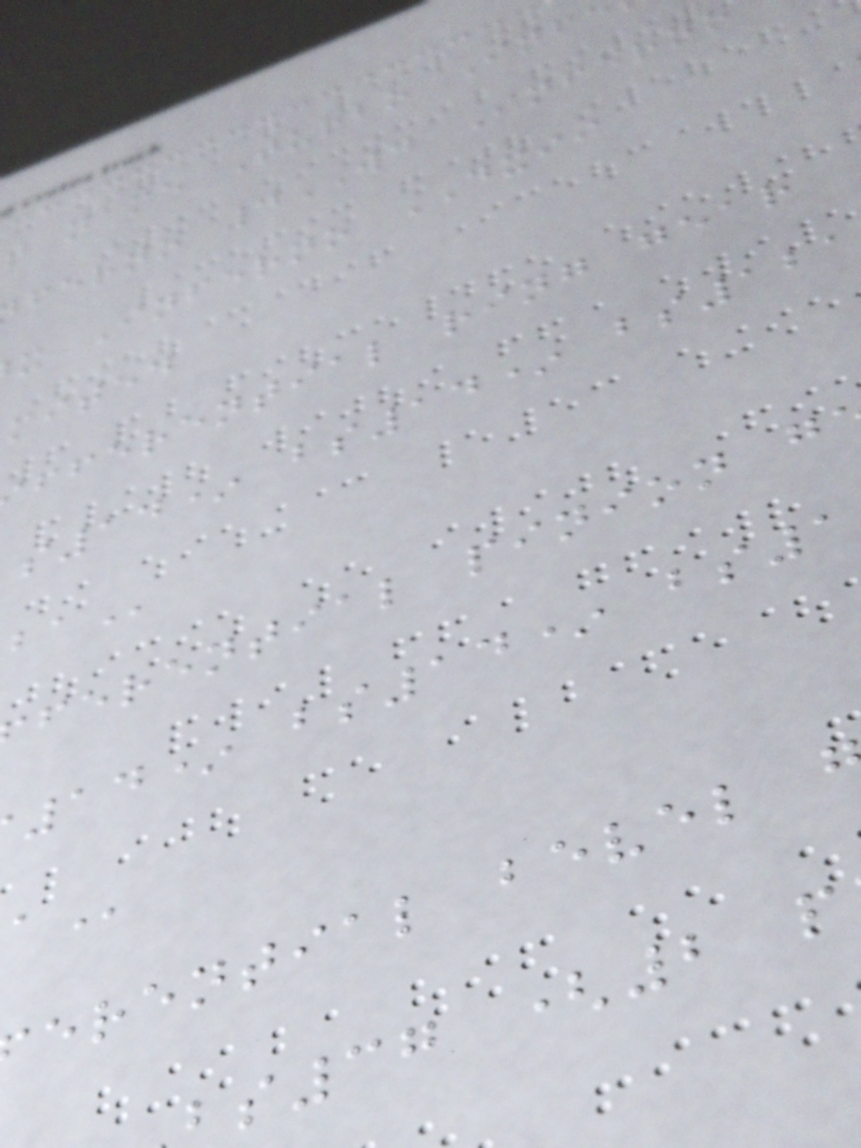t name Turbo Inf
ferno 4WD Inferno
x Inferno DXII
mited
fferential ring gear
s14* bs14* bs121
ferential pinion g
14* bs14*
erential bevel
s37 (2 p
